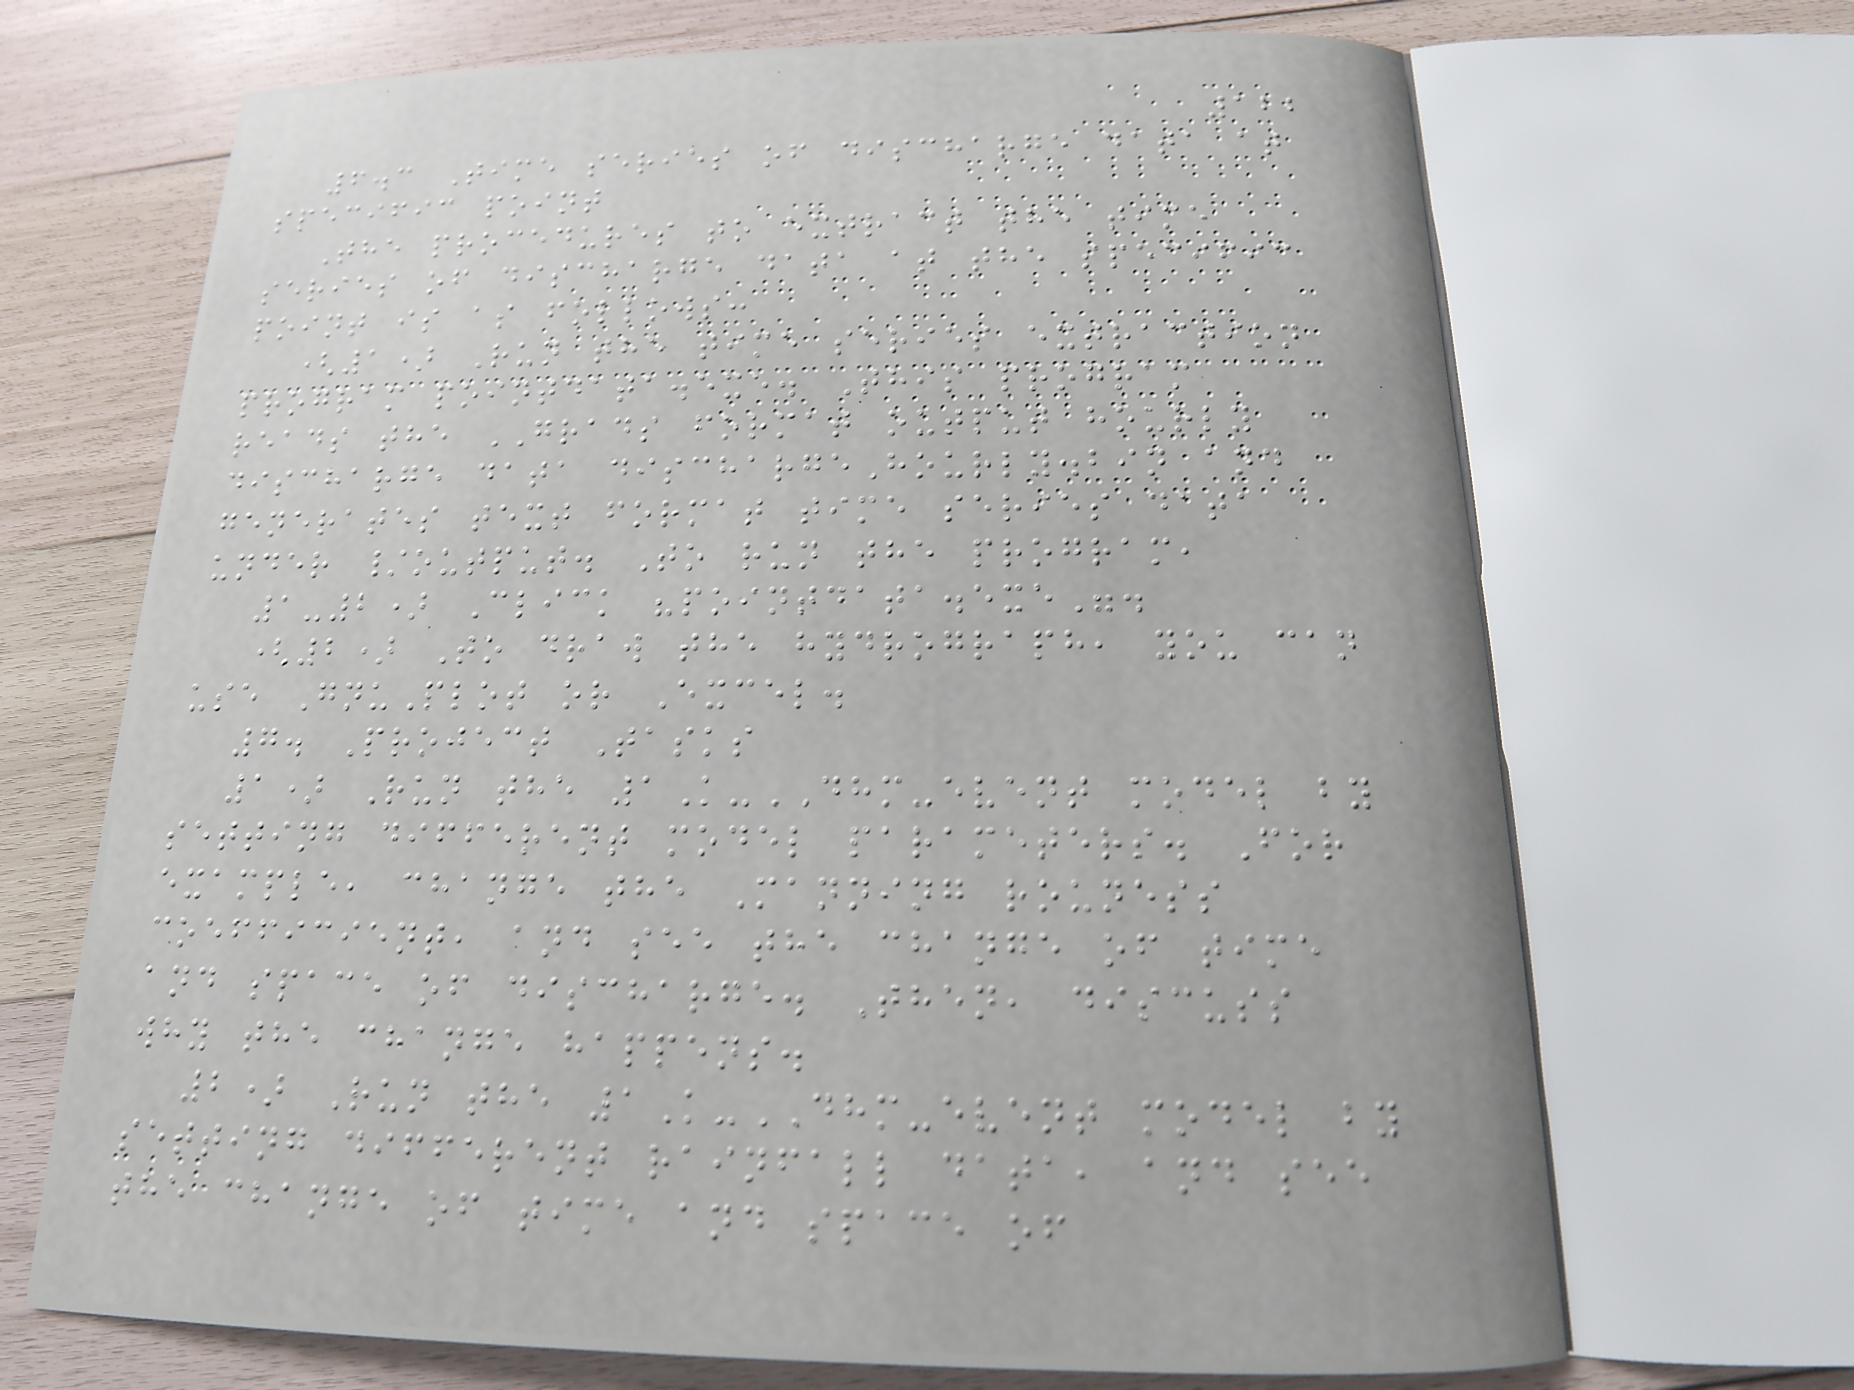122
6.3 Time series of discharge data at
specific point
The procedures to extract the time
series of discharge data at the specific
point is as follows:
(1) Run the time series extraction
program pointdata.exe. This program
reads the GRADS format output hourly
discharge data dischargeHourly.bin and
generates text format time series data
under /output. To run the program,
1-2) Click "pointdata.exe".
(2) To draw the hydrograph, you can
use GnuPlot or Excel.
7. Project Tasks
1) Run the 1K-DHM-event model by
setting different model parameters. For
example, change the Manning rouness
coefficient, and see the change of time
and space of discharge. Then, discuss
why the change happens.
2) Run the 1K-DHM-event model by
setting different rainfall data, and see
the change of time and space of
